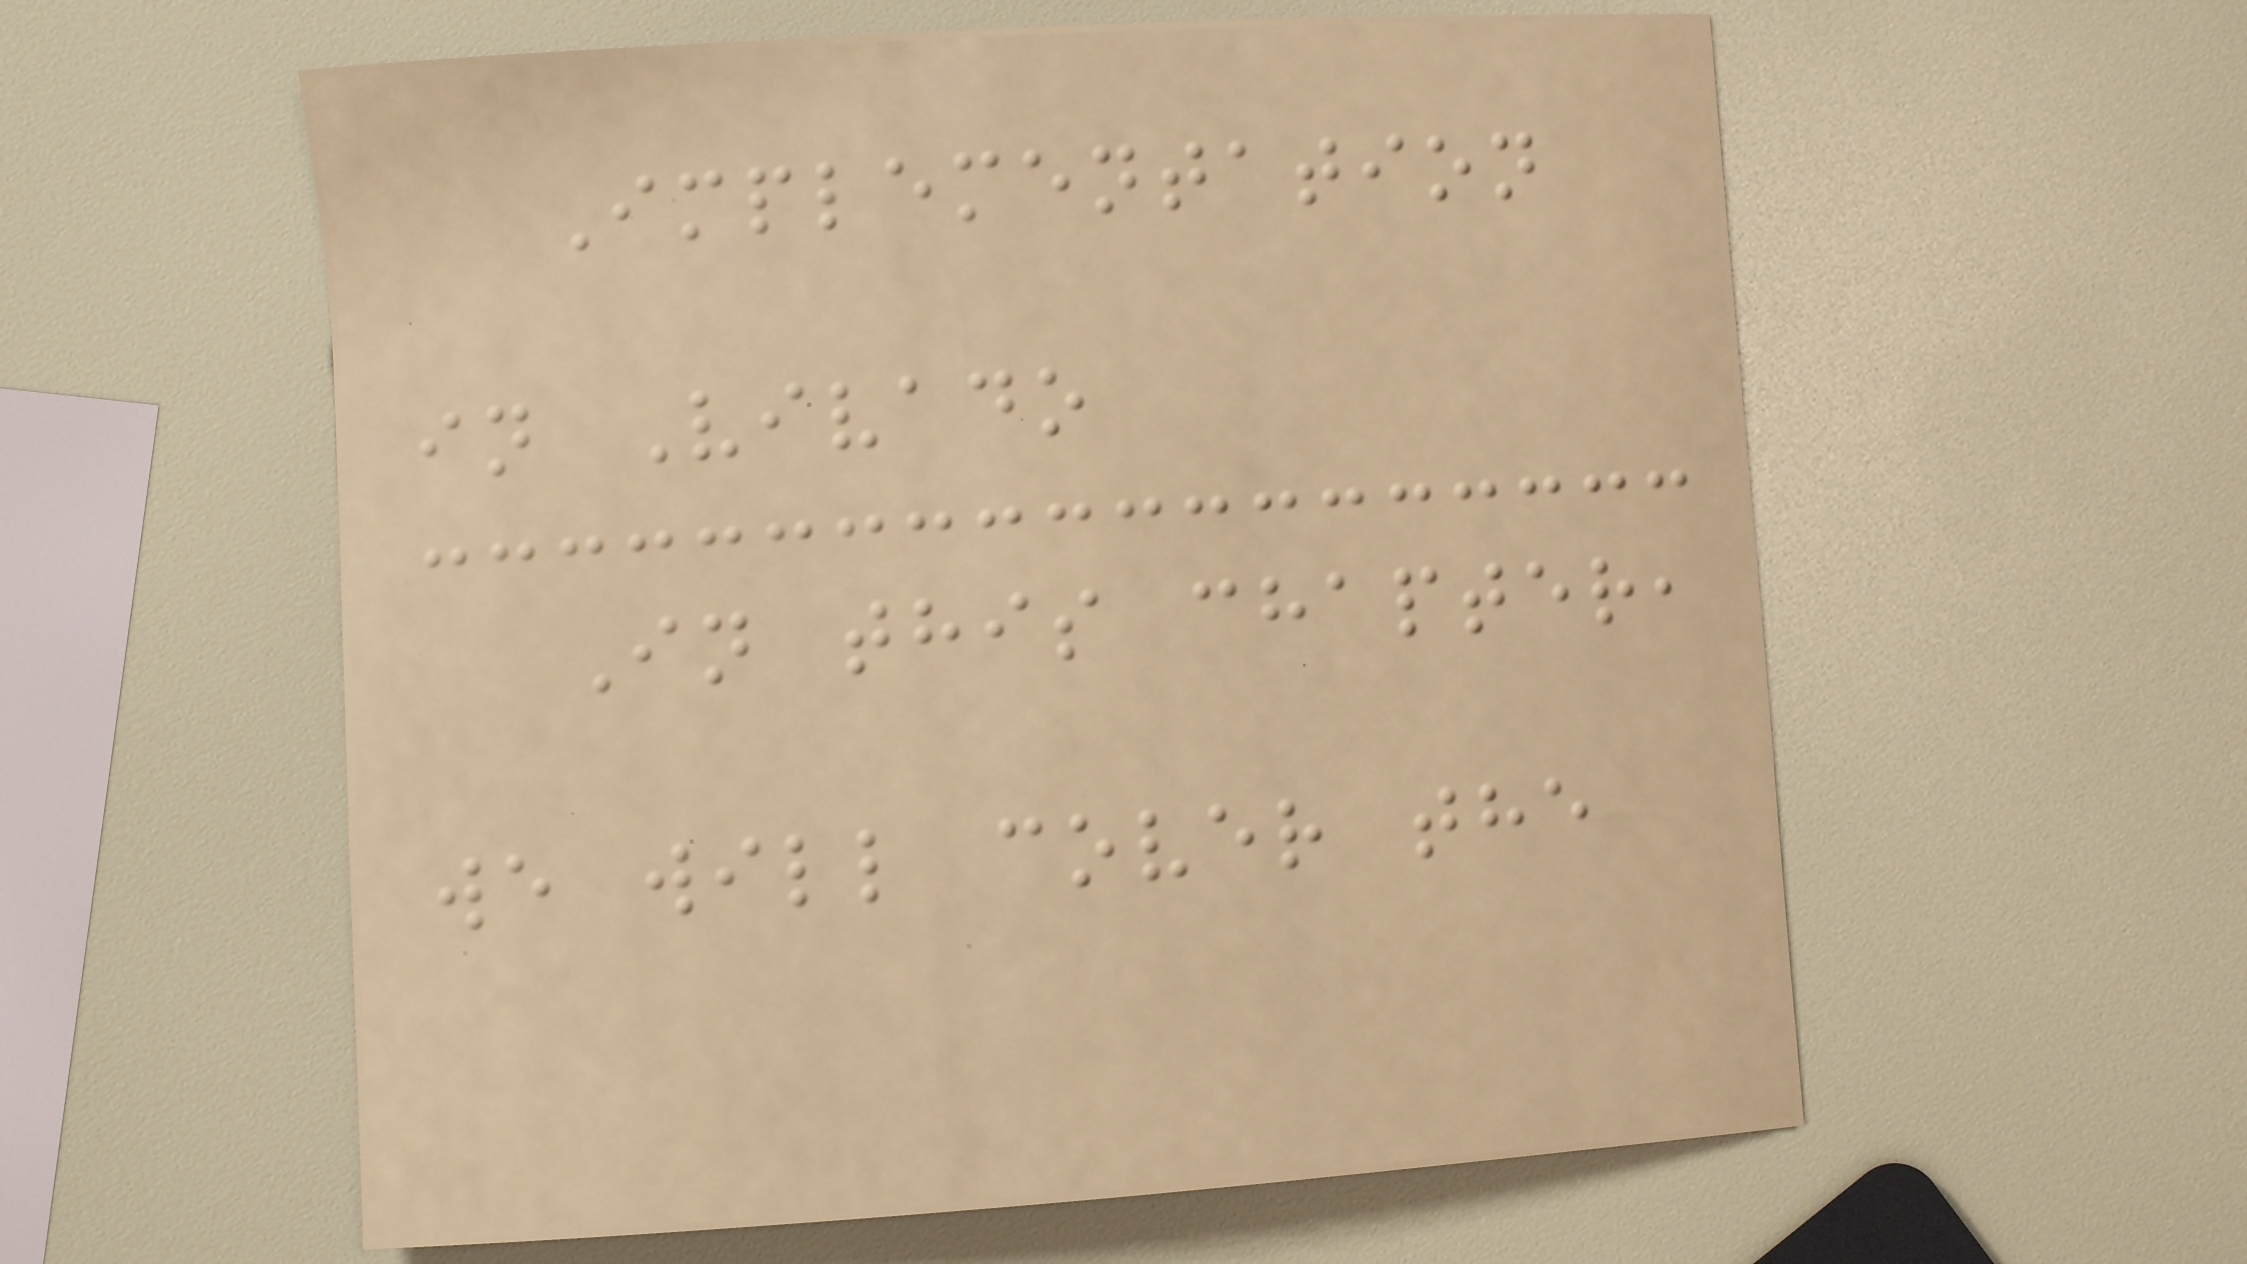Implementation
in Vivado
In this chapter,
we will cover the
